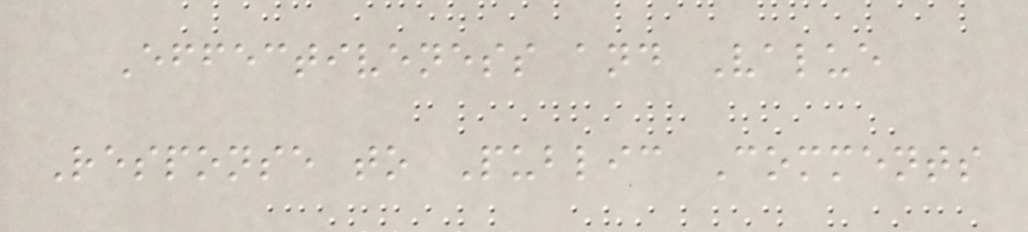Effectiveness and Value
Response to Public Comments
